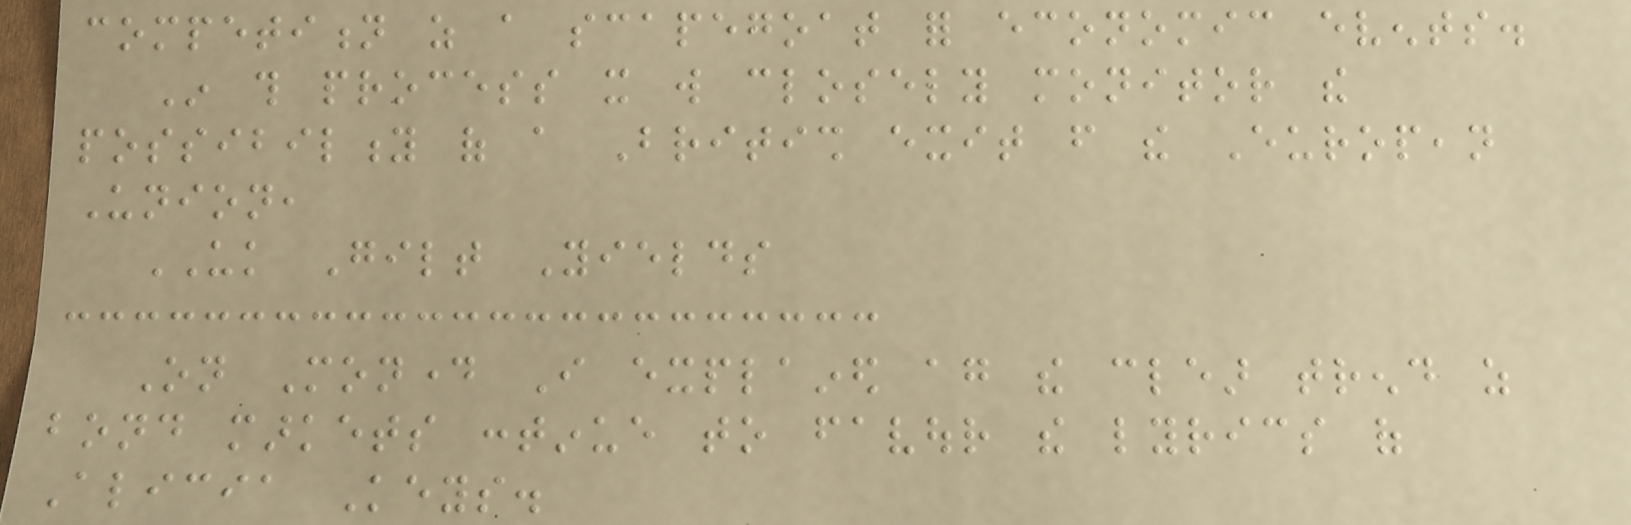competition as a scapegoat for economic events.
In this process it will closely monitor the
possibility of a British exit from the European
Union,
UK Gilt Yields
On Monday I explained again the clear trend as
bond markets continue to favour the lyrics of
Alicia Keys.
